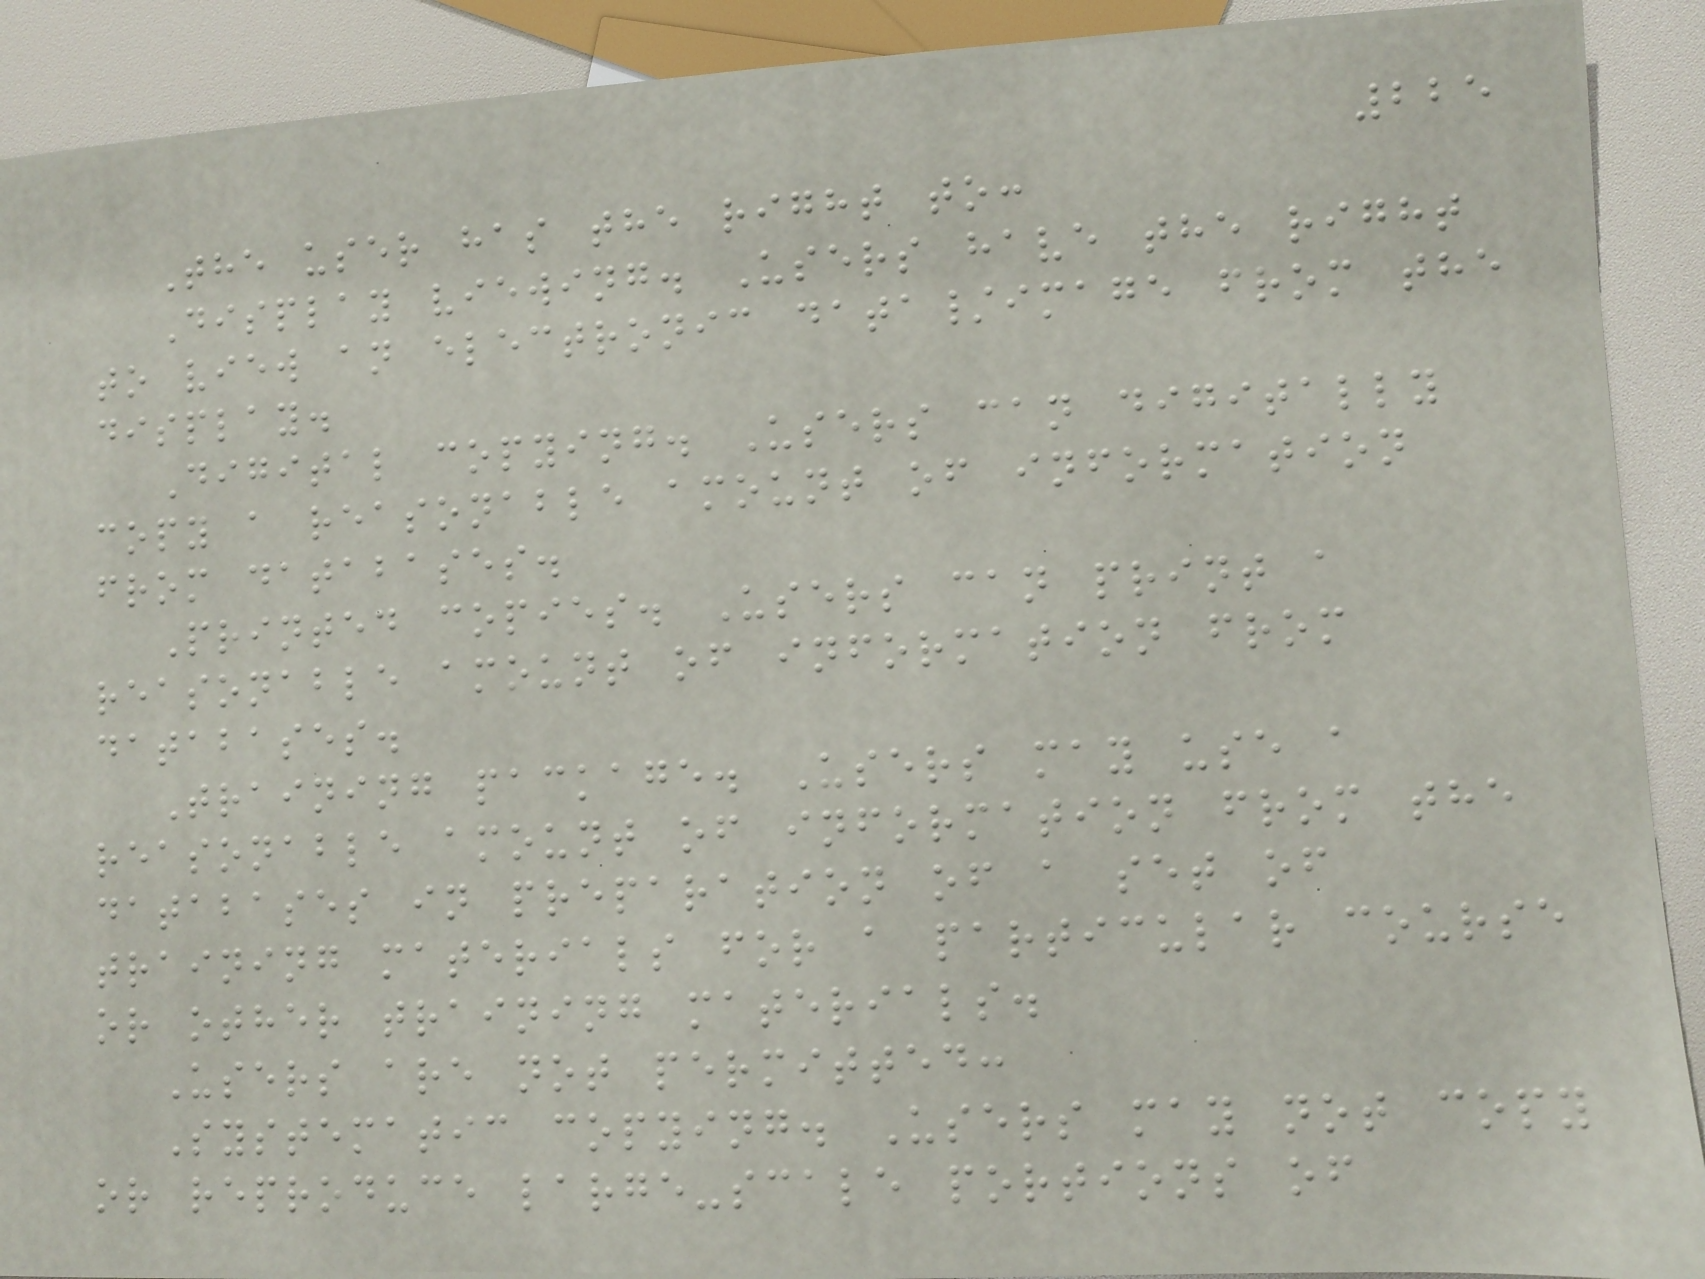225
The user has the right to:
Display viewing. Users have the right
to view an electronic data/image from the
display.
Digital copying. Users can digitally
copy a reasonable amount of information
from databases.
Printed copies. Users can print a
reasonable amount of information from
databases.
Training package. Users may use a
reasonable amount of information from the
databases in preparation of a set of
training materials for a particular course
or other training materials.
Users are not permitted:
Systematic copying. Users may not copy
or reproduce large-scale portions of
